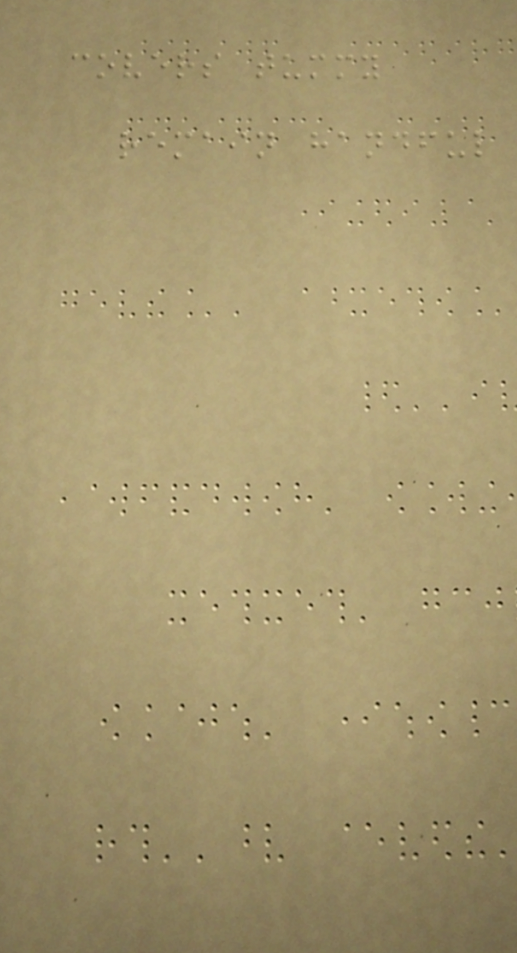covers tummy
remain handful
